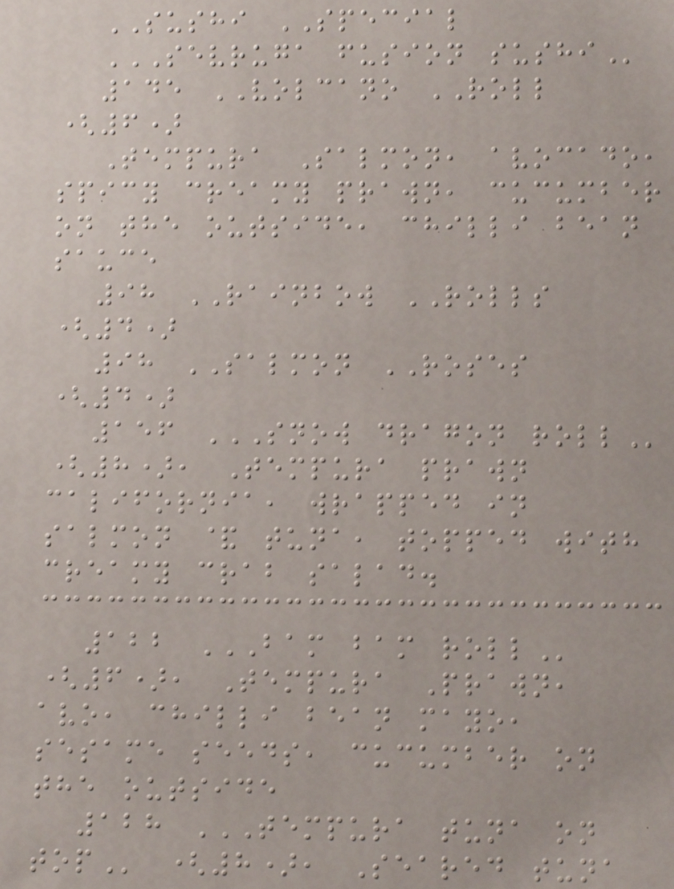SUSHI SPECIAL
SEVRUGA FUSION SUSHI
145 VOLCANO ROLL
(6)
Tempura Salmon, avocado,
spicy creamy prawn, cucumber
on the outside, chilli bean
sauce
98 RAINBOW ROLLS
(4)
98 SALMON ROSES
(4)
156 SNOW DRAGON ROLL
(8), Tempura prawn
california, wrapped in
salmon & tuna, topped with
creamy crab salad.
122 BAM BAM ROLL
(6), Tempura Prawn,
avo, chilli bean mayo,
sesame seeds, cucumber on
the outside
128 TEMPURA TUNA ON
TOP (8), Seared tuna
